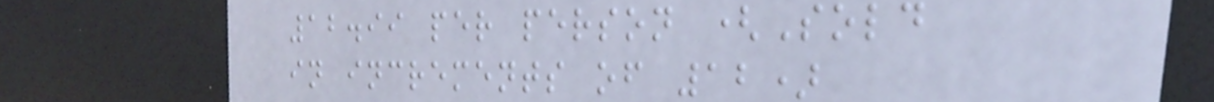12.99 per person (Sold
in increments of 12)
